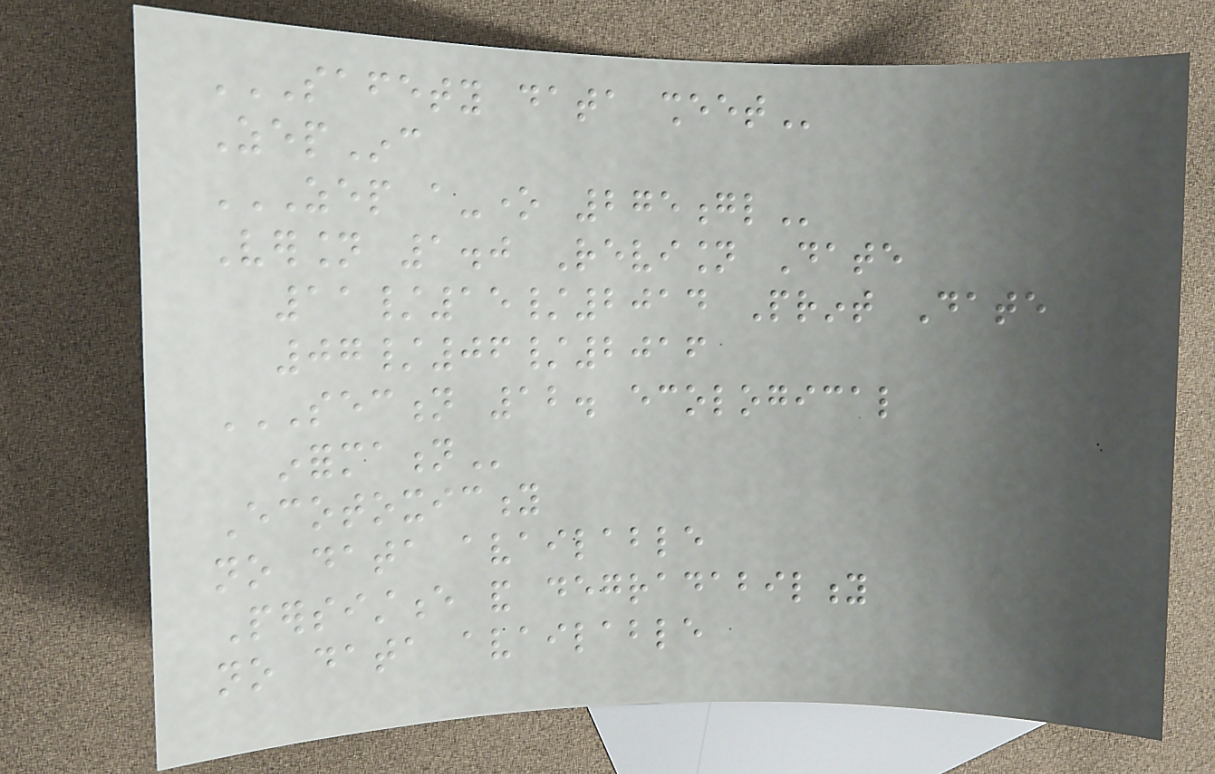SAFETY DATA SHEET
ZepInc
ZEP A-ONE 275GL
Version 1.0 Revision Date
11/15/2014 Print Date
07/06/2016
SECTION 12. ECOLOGICAL
INFORMATION
Ecotoxicity
no data available
Persistence and degradability
no data available
